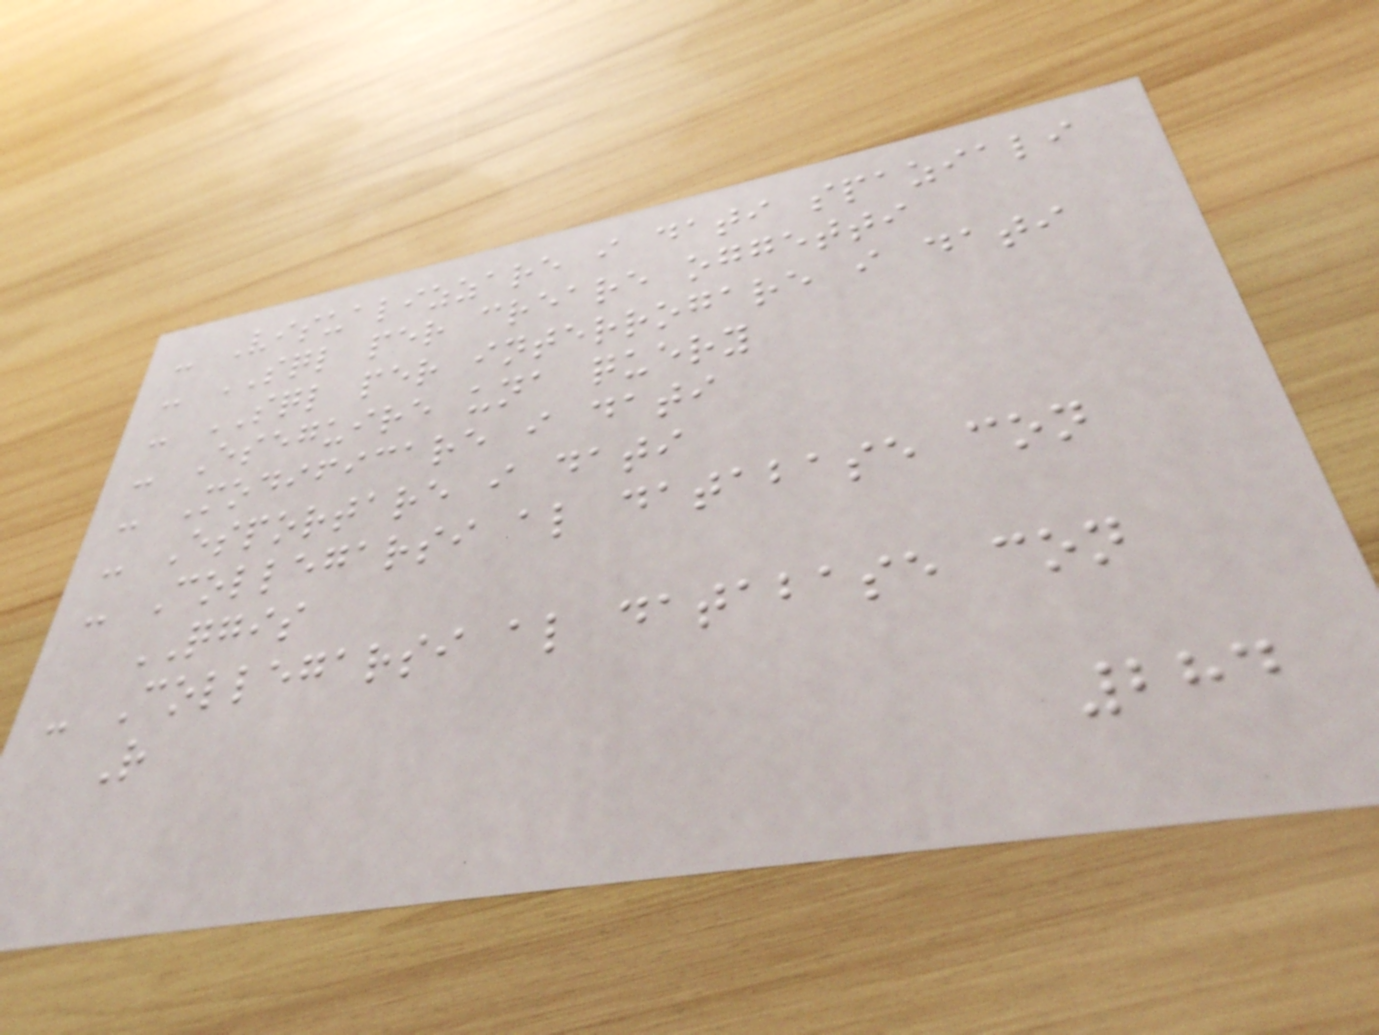- Visualizzare i dati spaziali
- SQL per creare oggetti
- SQL per interrogare i dati
- Eseguire una query
- Modificare i dati
- Esportare i dati
- Collegarsi al database con
QGIS
- Collegarsi al database con
R
284
